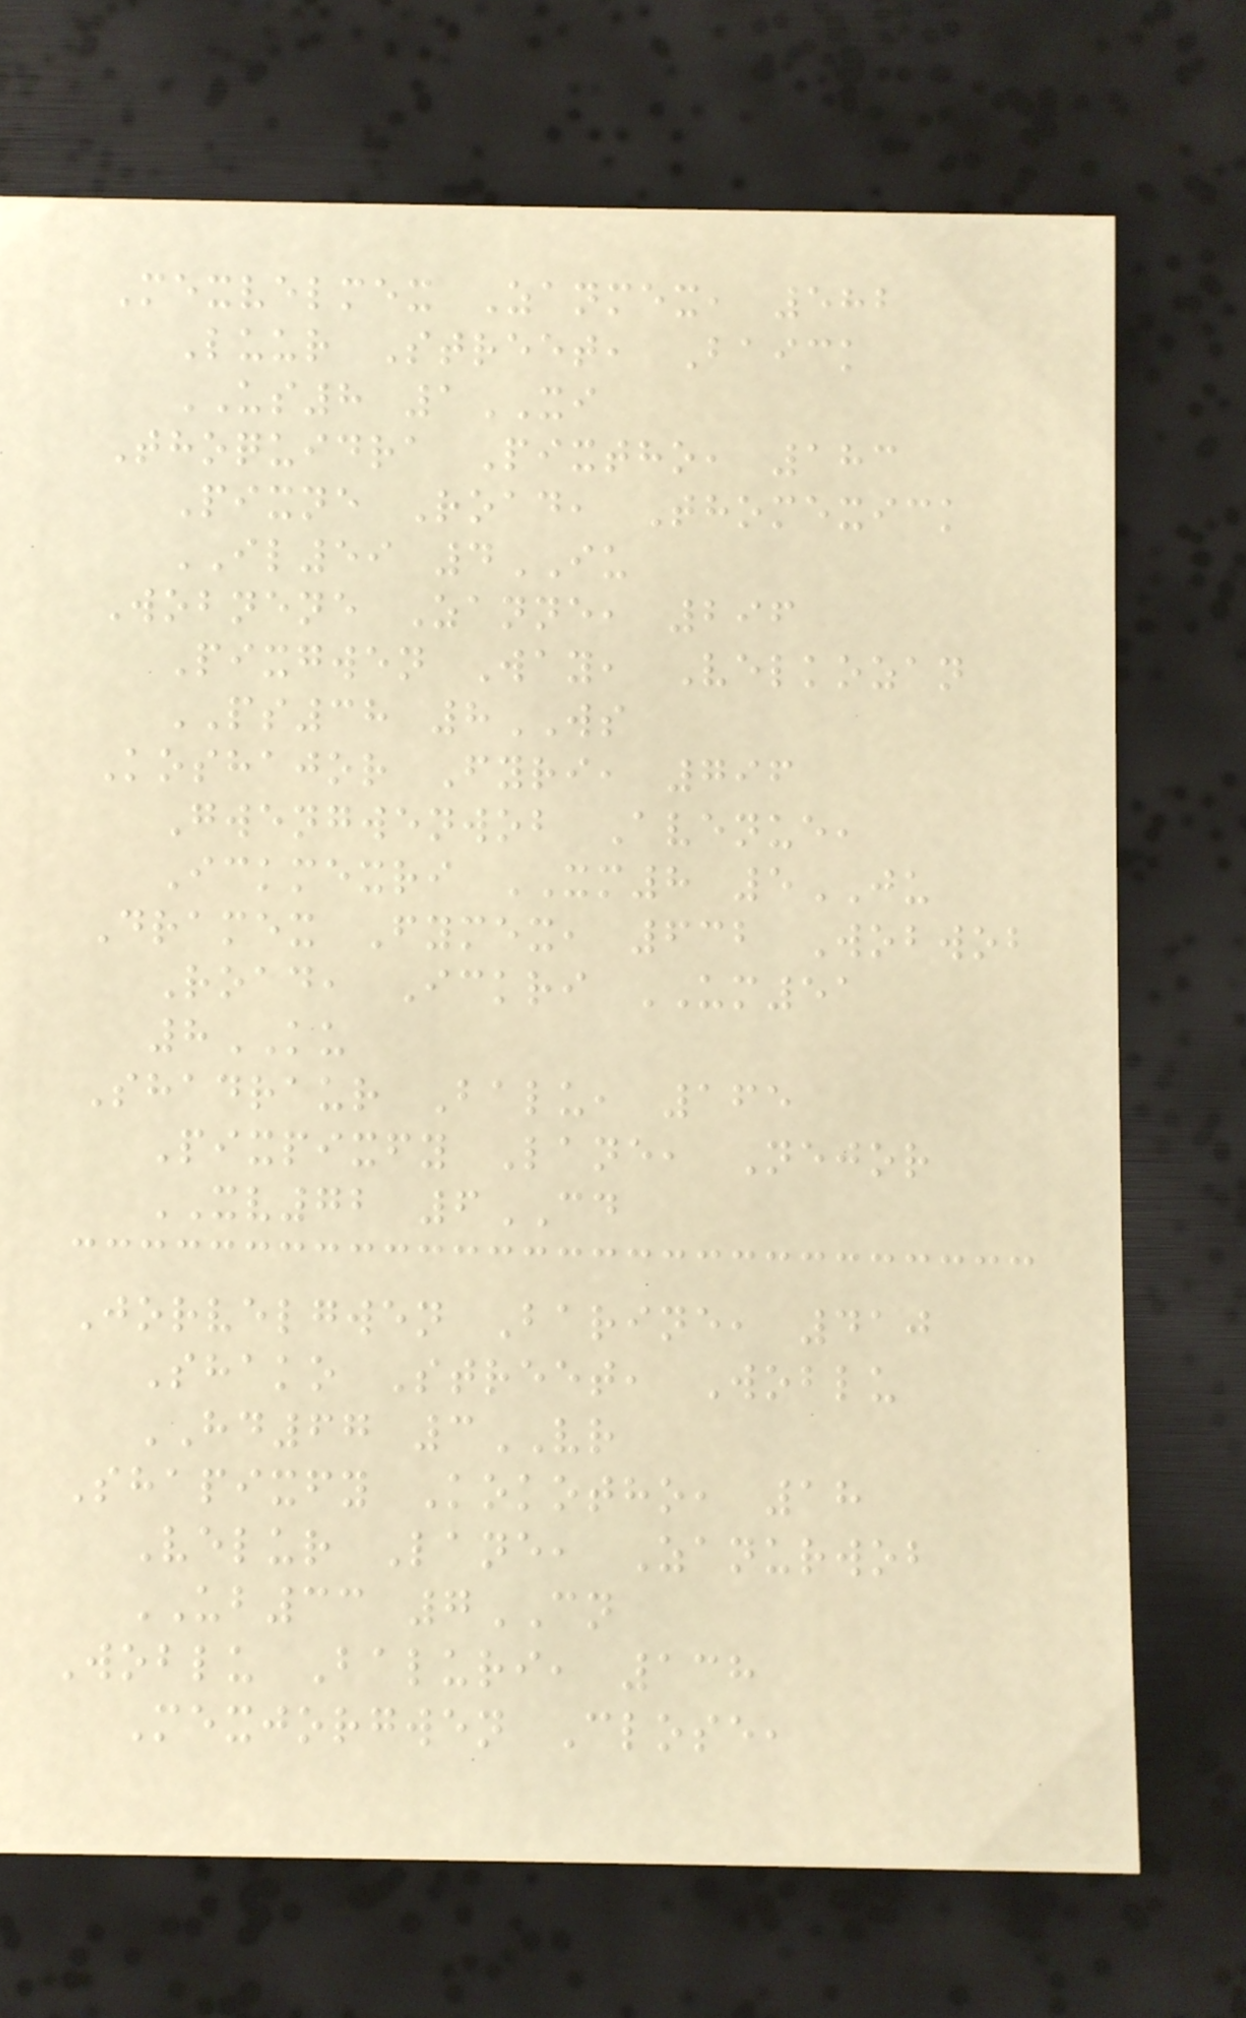Mexvelmex Zanmex, 582
Luur Street, Baick
US8 1XI
Thoquidra Pixtho, 183
Pixne Road, Thomexick
IL59 4IU
Wobnene Zanne, 296
Pixgwen Way, Velkozan
PS38 8WS
Koshajor Fyri, 796
Gwengwenwob Avenue,
Ickmexri XM8 5JU
Dramex Fymex, 632 Wobwob
Road, Ickri UM51
8KU
Shadraur Balu, 165
Pixpixfy Lane, Nejor
XV72 6CD
Jorvelgwen Barine, 410
Shako Street, Woblu
HD67 3VR
Shapixfy Kokotho, 18
Velur Lane, Zanurwob
UB33 7CN
Woblu Baluri, 138
Mexjorgwen Close,
